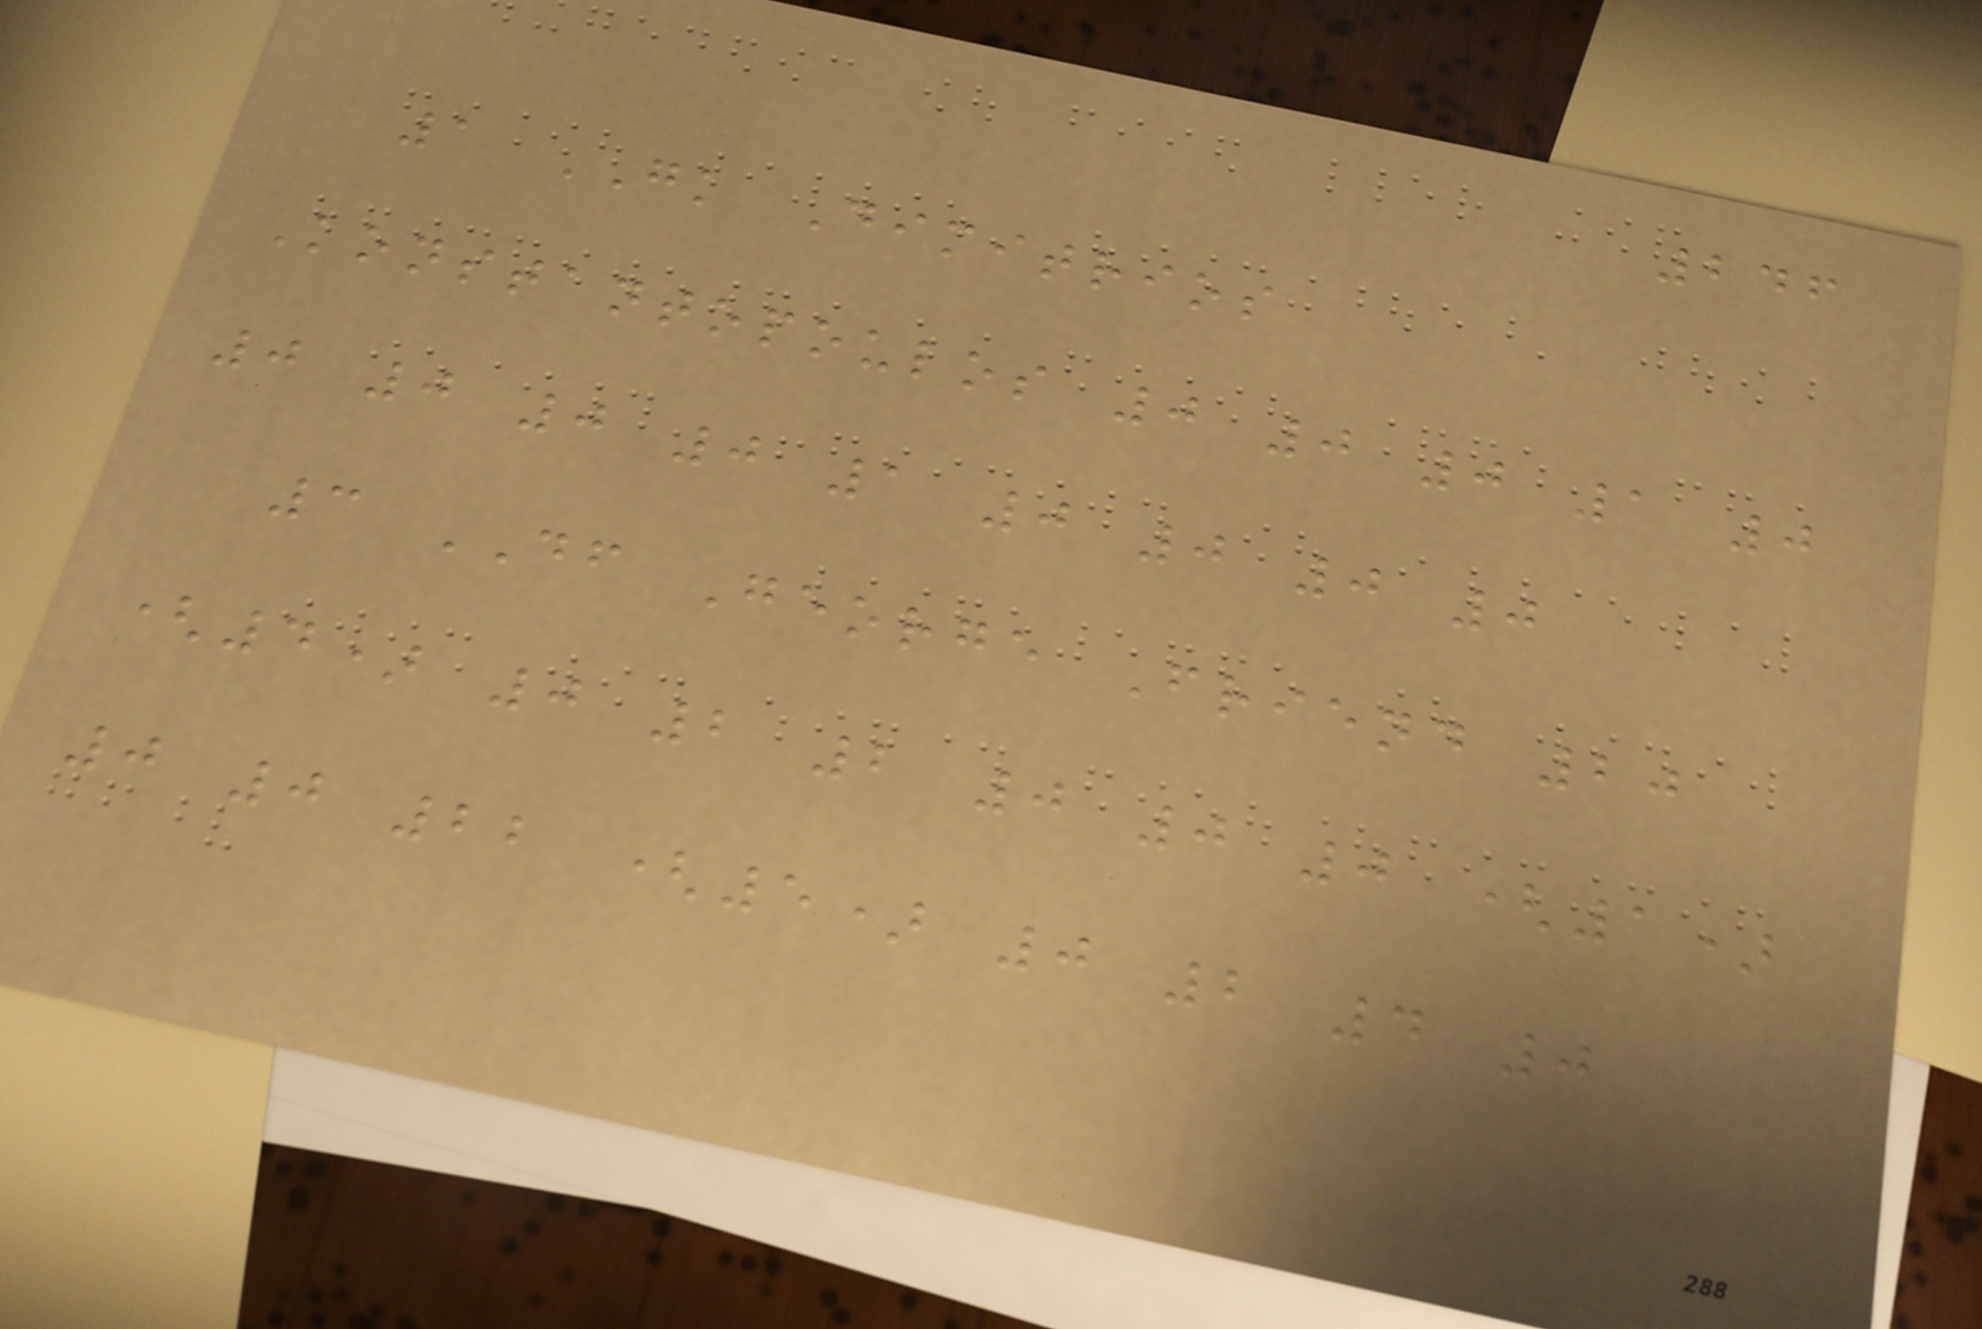246
1 GK Dimitrios
Konstantopoulos 0 0 0 1 0
0 0 0 0 1 0 0 0 0
3 DF George Friend 20
(4) 0 2 2 0 0 0 (1)
0 0 22 (5) 0 2 4 0
